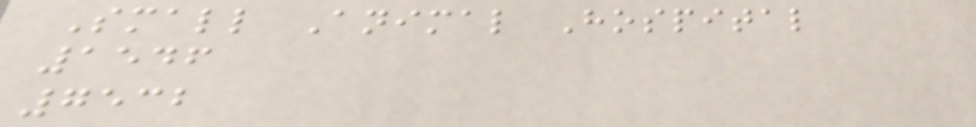Small Animal Hospital
1546
7532
